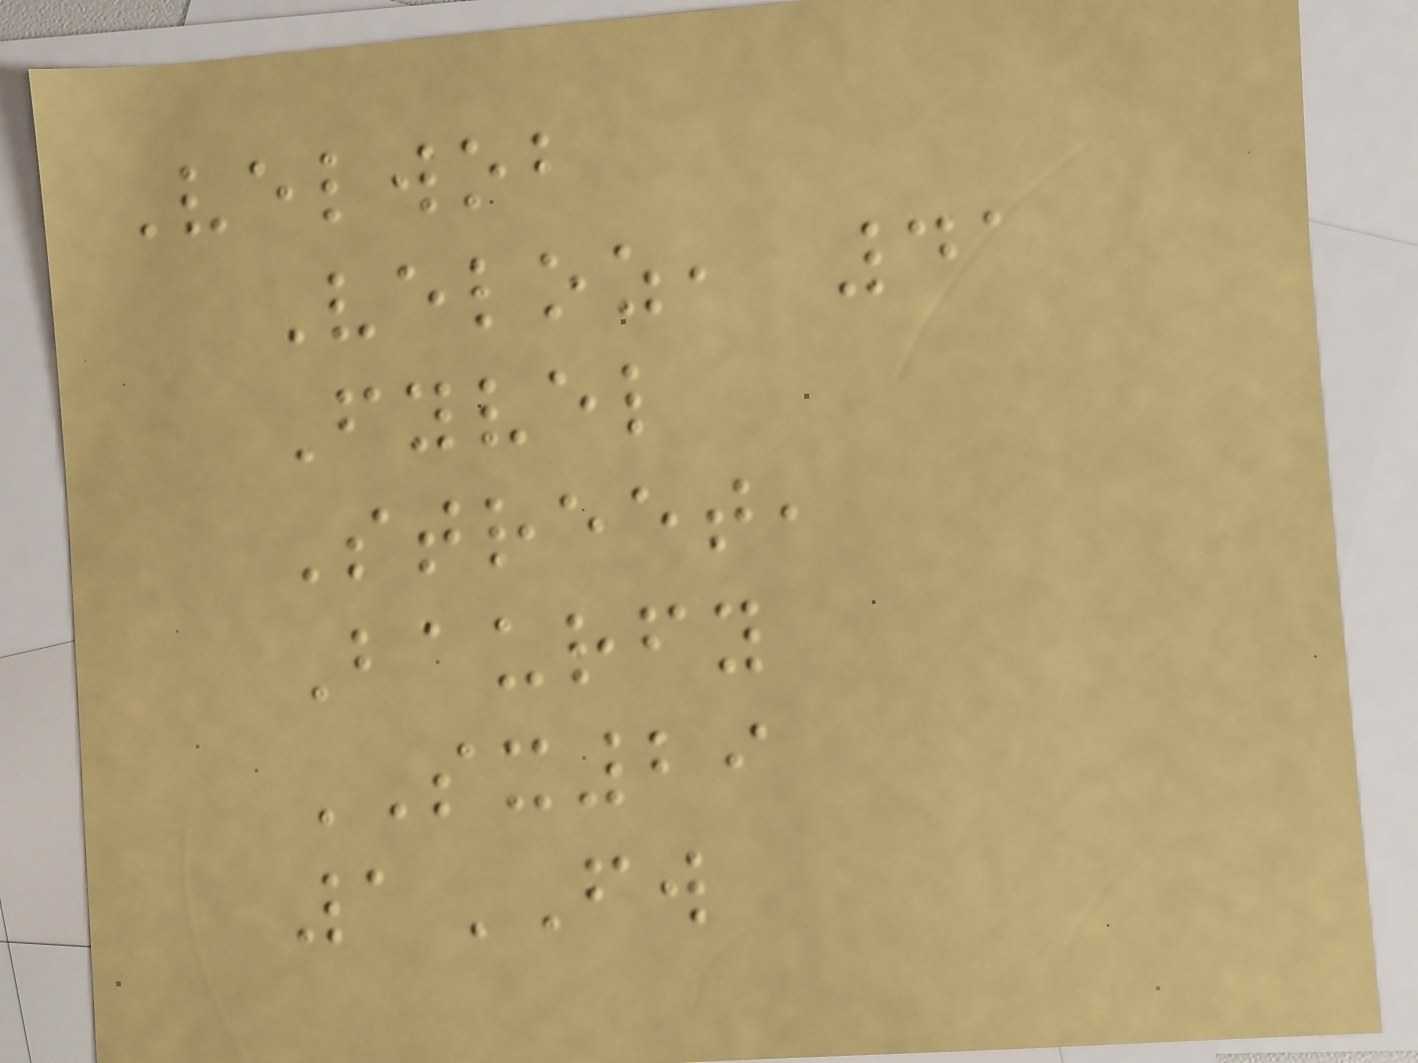Velwob
Veloz, 41
Fyvel
Street,
Baurfy
SX29
1FW
